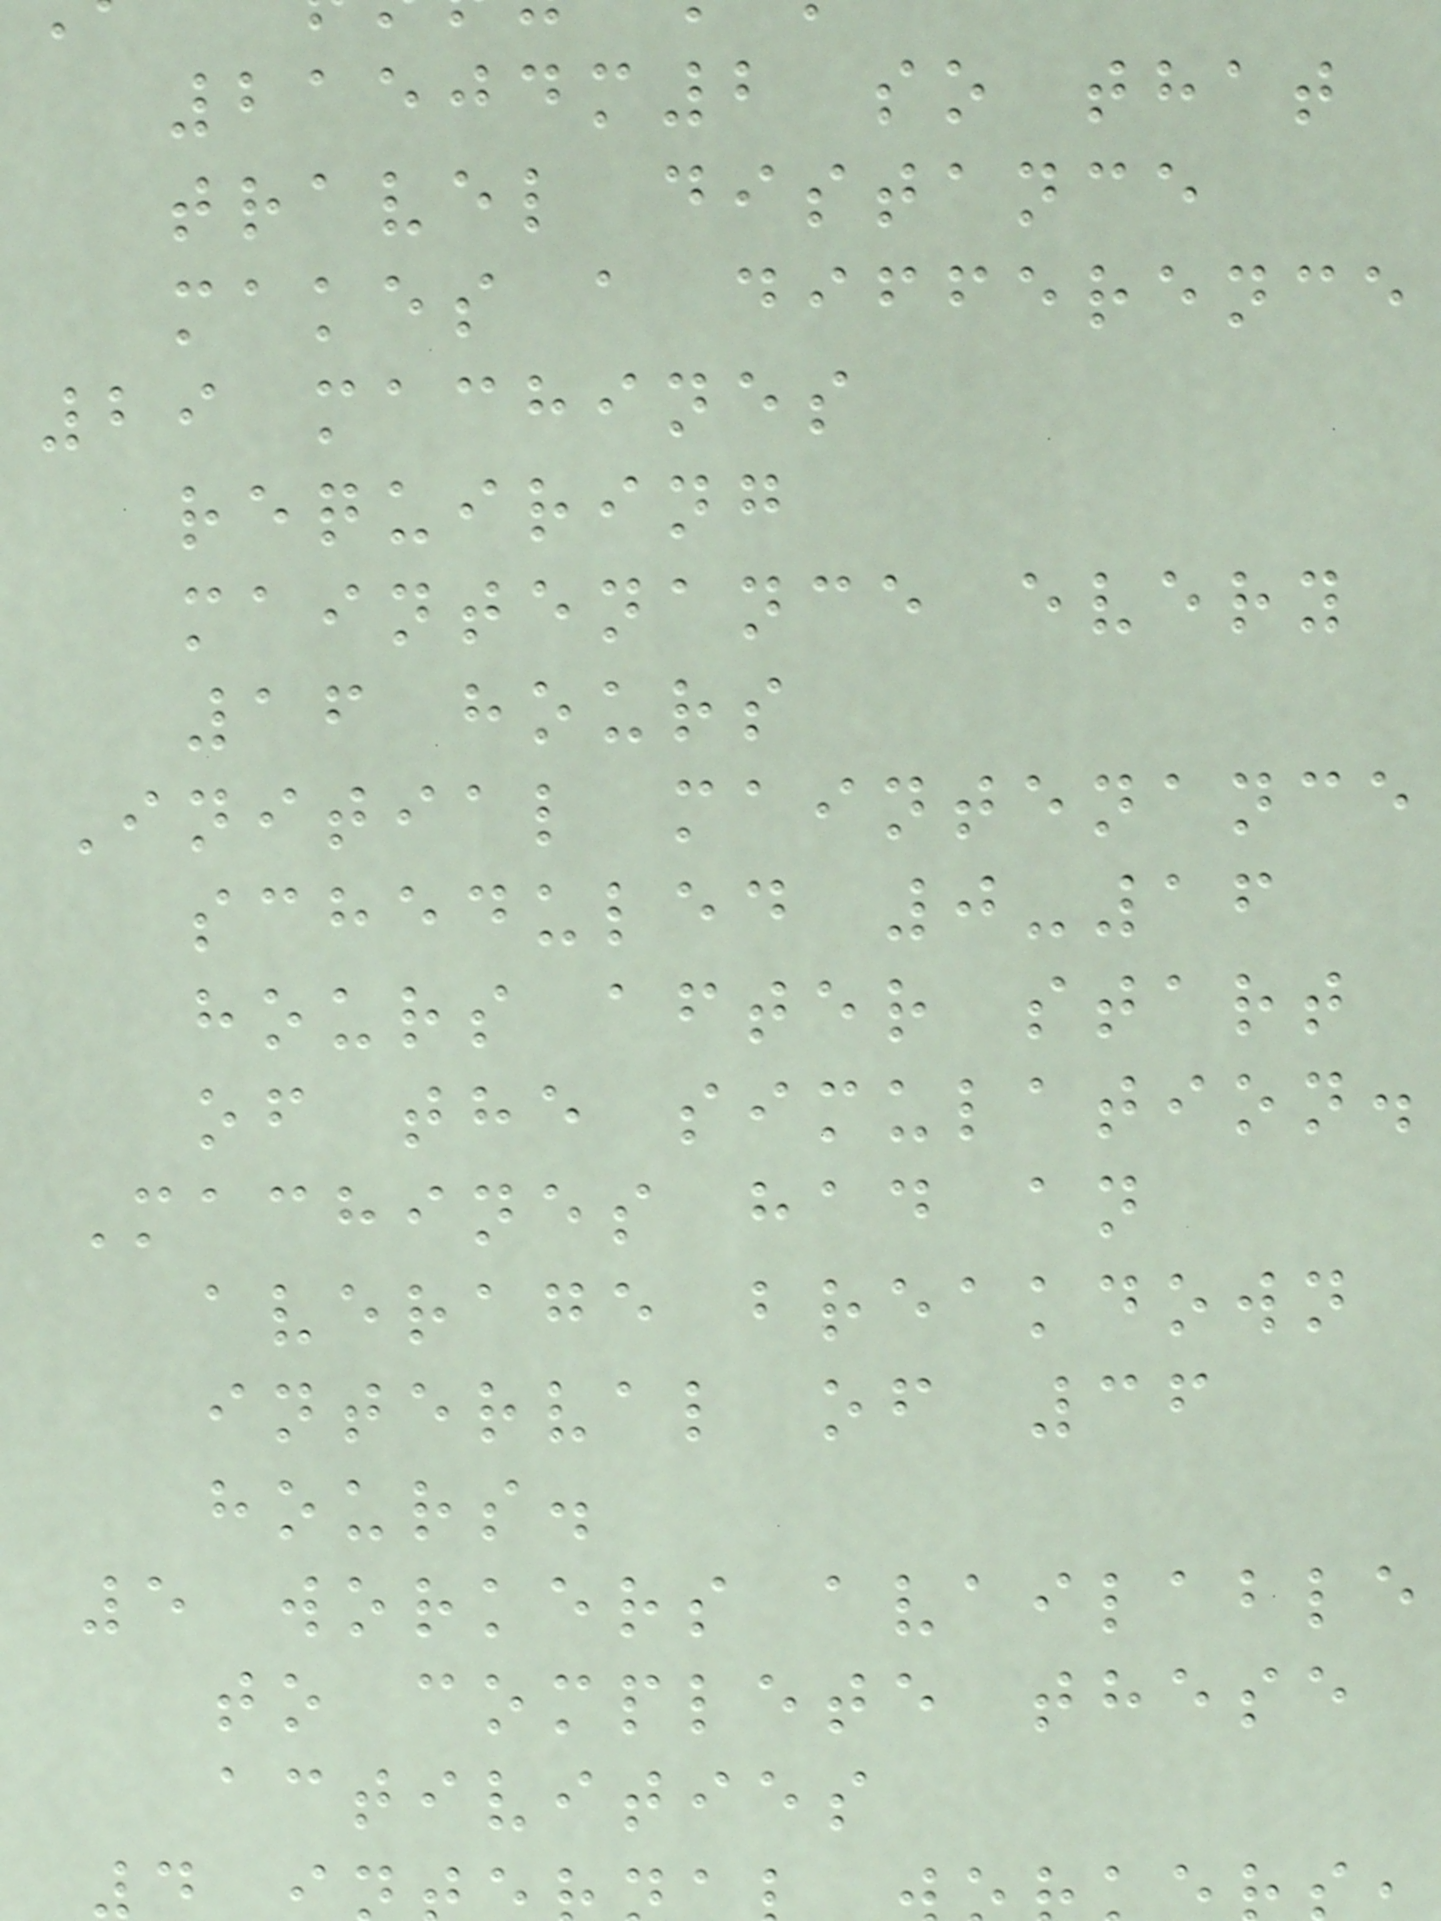21504m2 so that
travel distance
makes a difference
29 machines
requiring
maintenance every
16 hours
Initial maintenance
scheduled 0-16
hours after start
of the simulation.
Machines had an
average breakdown
interval of 36
hours.
5 workers available
to complete these
activities
